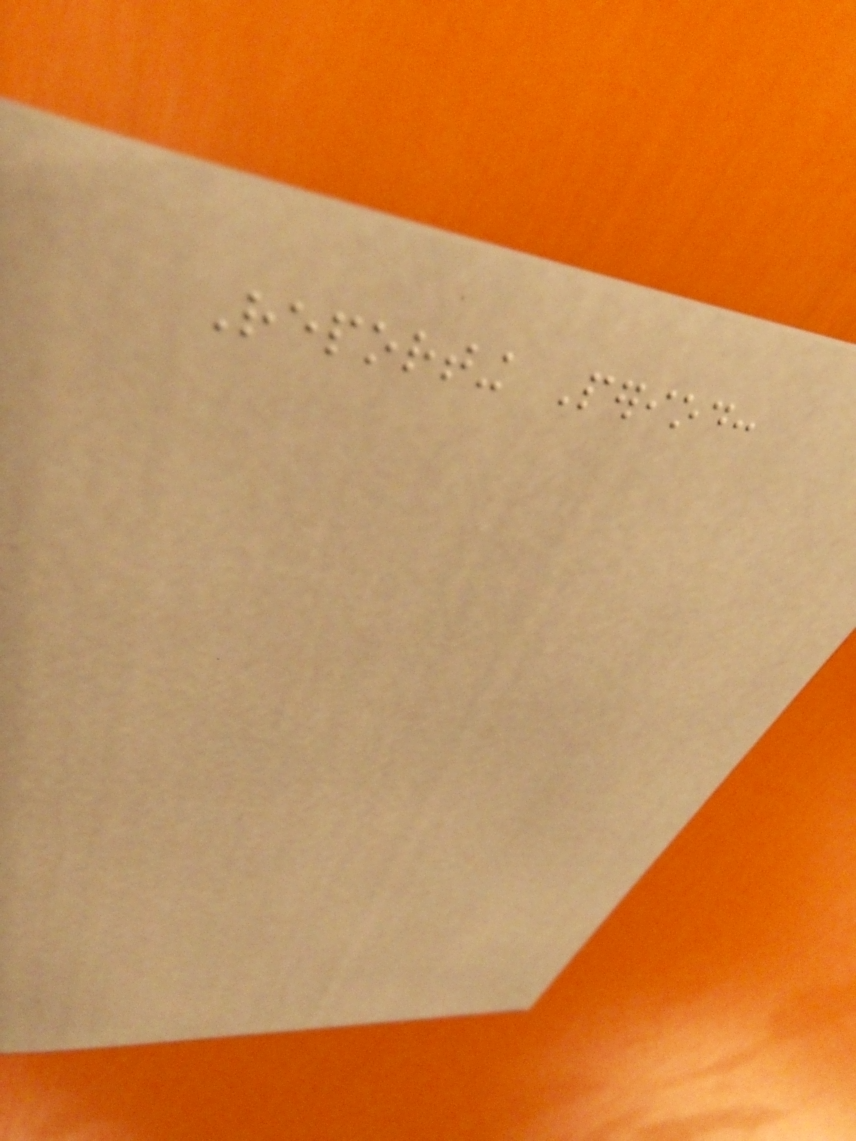Reporting Period:
